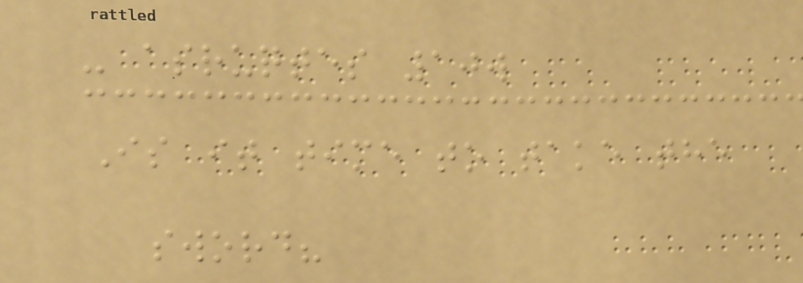- asruqtes 10w
Is it time to take the
sword?
